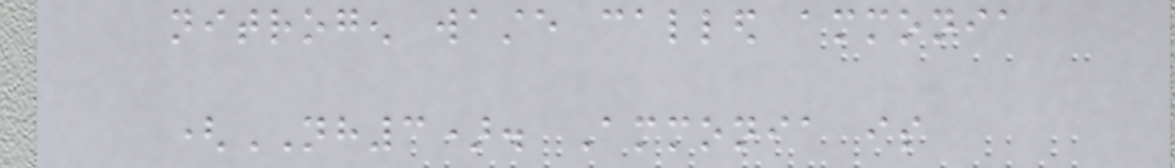nitrogen waste called ammonia
(NH3). Ammonia is
